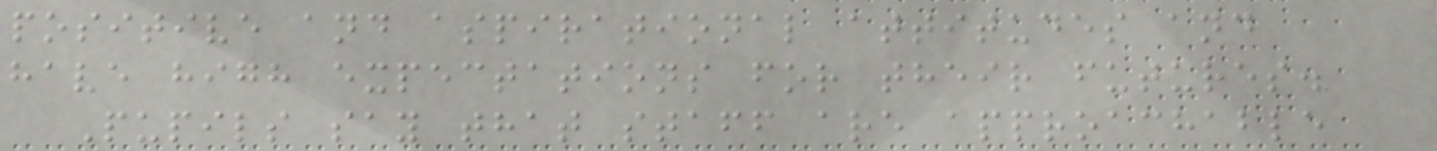positive and aspirational attitudes and
have high expectations for their futures.
Pupils say that staff are approachable
